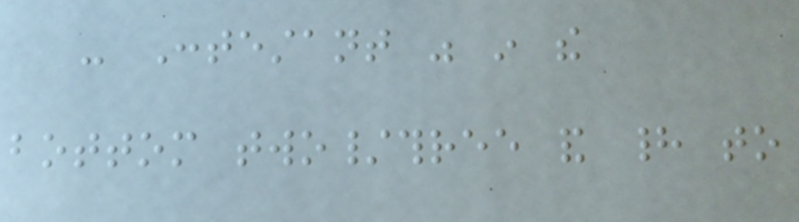- Contestant was in the
bottom two/three and had to
